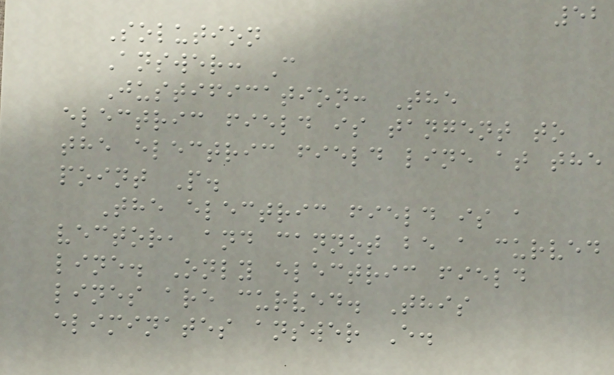52
Solution
Answer: C
Justification: The
electric field is tangent to
the electric field line at the
point P.
The electric field is a
vector, and cannot be a curved
line. Only electric field
lines are curved. This
eliminates answer E.
